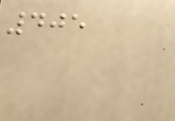405
